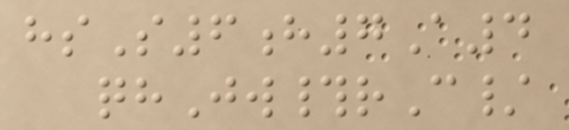hsS6h7A4
qhJw#rC/
